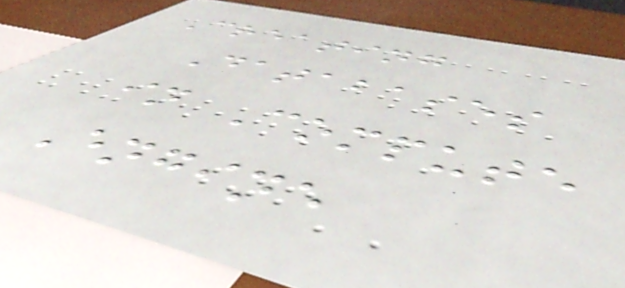Creating
Databases
in Compute
Engine
